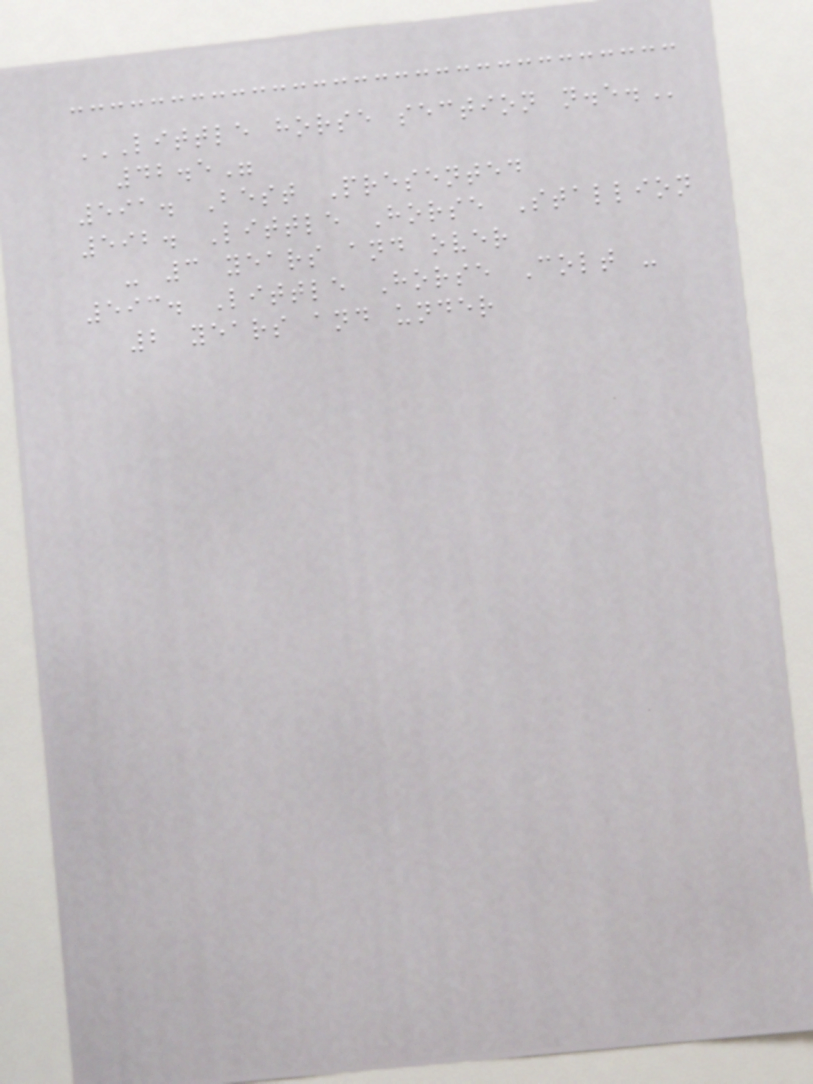LITTLE HORSE SECTION N.E.
42.5"
591. Best Presented
592. Little Horse Stallion
- 3 years and over
593. Little Horse Colt -
2 years and under
